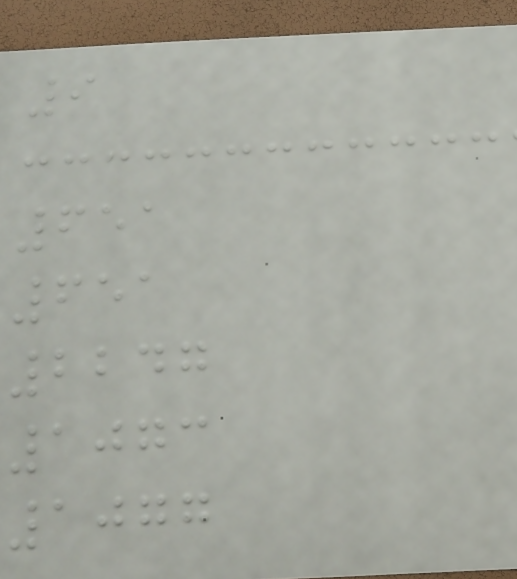9
651
651
2247
1073
1077
